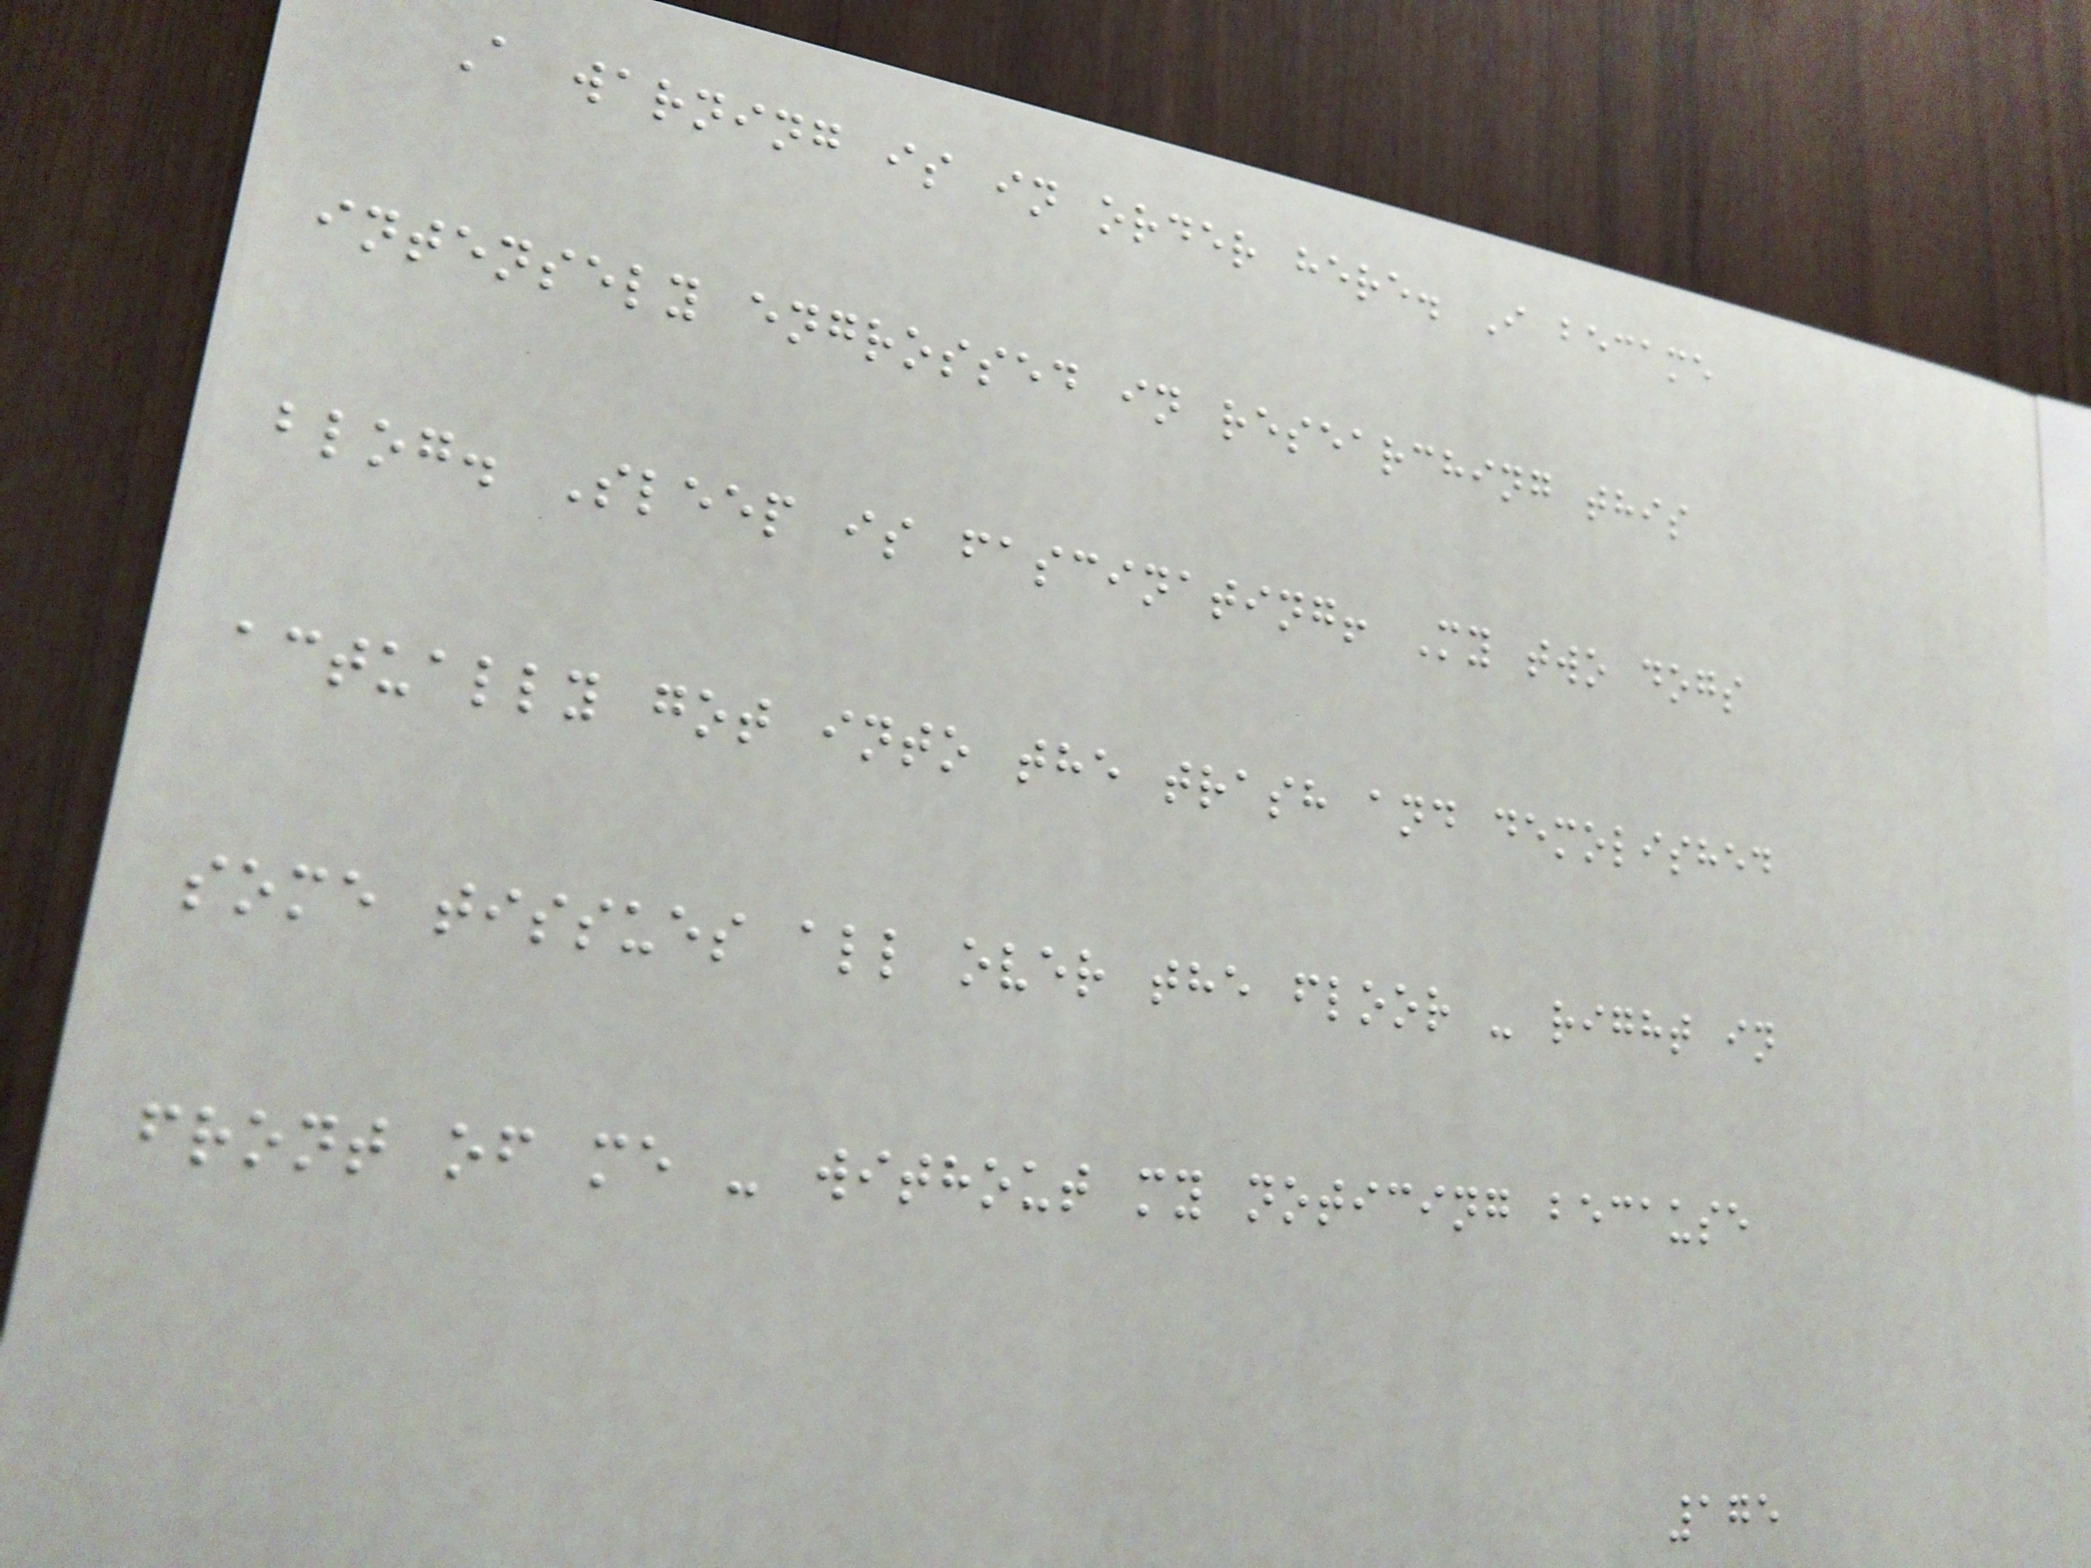A warning is in order here. I became
intensely engrossed in researching this
blog. Sleep is fascinating! My two dogs
actually got into the trash and demolished
some tissues all over the floor - right in
front of me - without my noticing because
175
